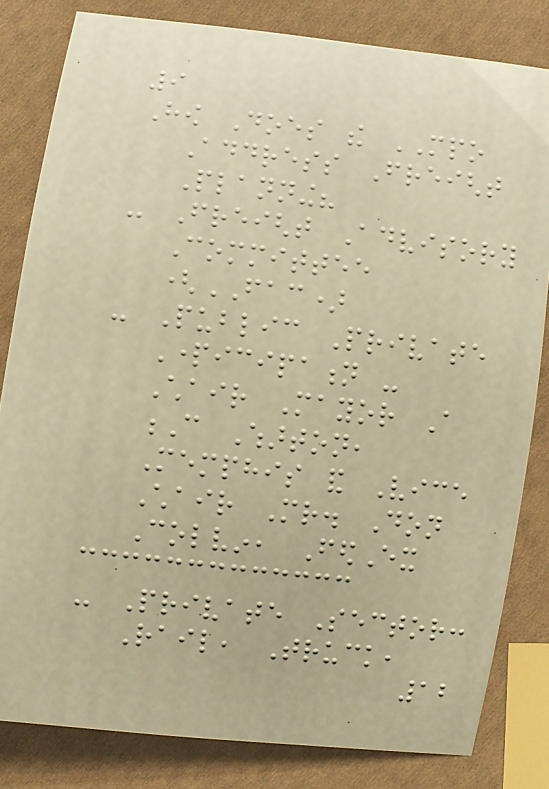9
How Does the MPO
Address Freight
Planning?
- Freight Advisory
Committee
(FAC)
- Public Private
Participation -
Chair Mayor A
C Wharton,
Memphis and Vice
Chair Mr. Don
Colvin, FedEx
- Private Sector:
Rail, Truck,
12
